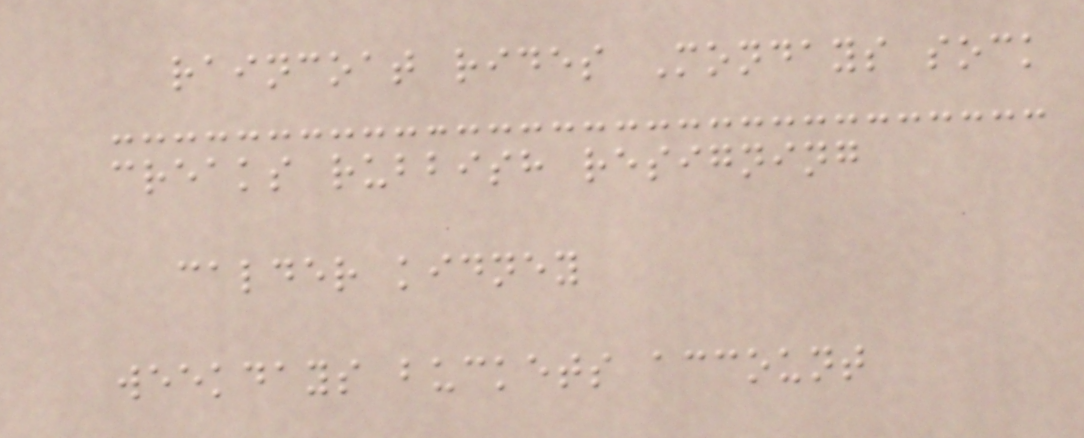raincoat rides Mondays sock
creaks rubbish resigning
calder kidney
weekdays buckets account
